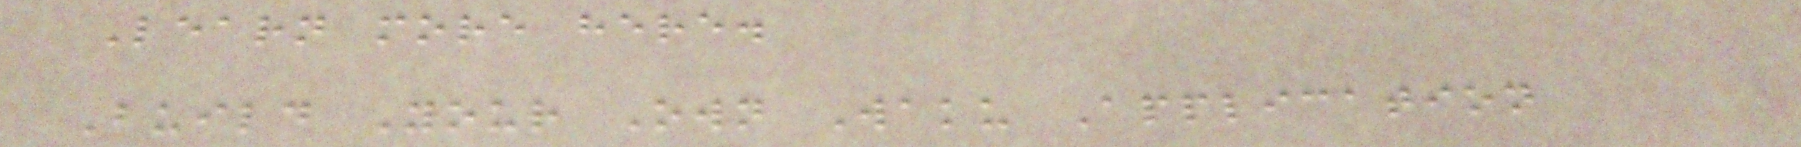Learn more here.
Build Your Own Waku Application
